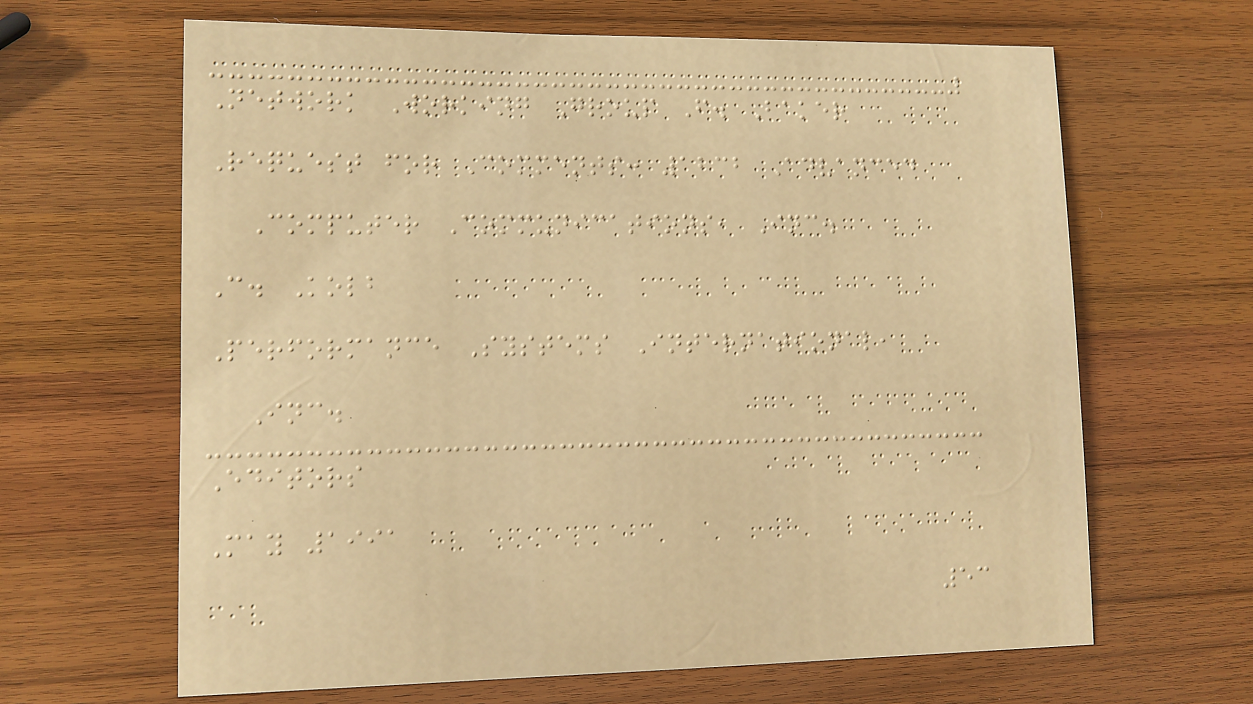Network Working Group F. Baker
Request for Comments: 1232 Advanced
Computer Communications, Inc.
C. Kolb
Performance Systems International,
Inc.
Editors
May 1991
53
